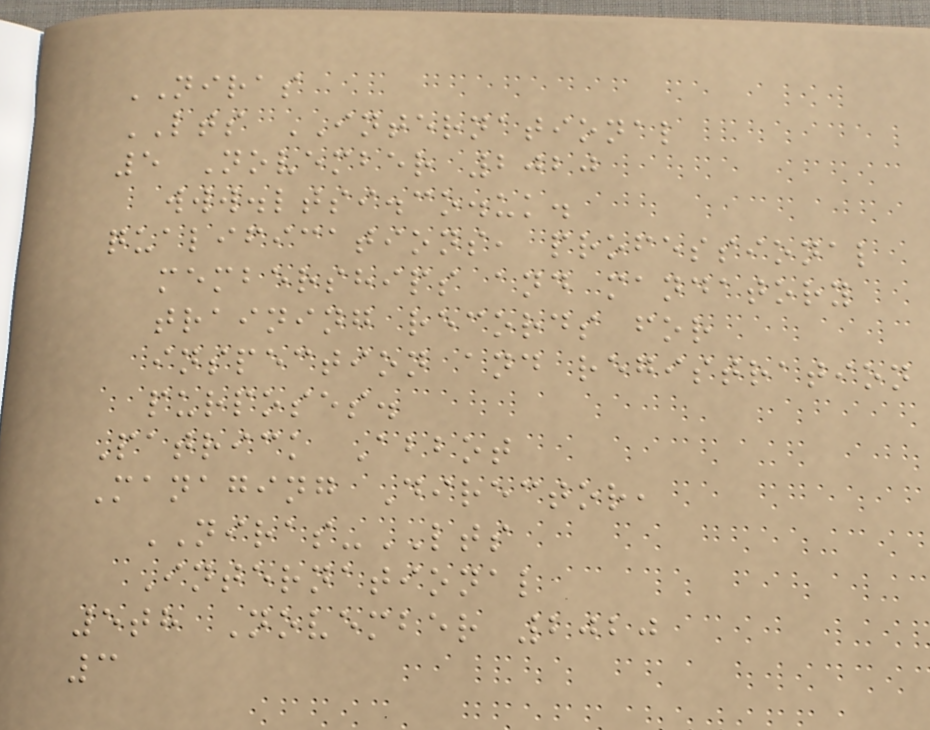NIRAS
LTS INTERNATIONAL
5 November 2020
www.ltsi.co.uk.
qualifications, professional
memberships and mandatory
training records for
inspection and registration
purposes.
Patrick Abbot
Managing Director,
NIRAS-LTS
International
5th November 2020
3
